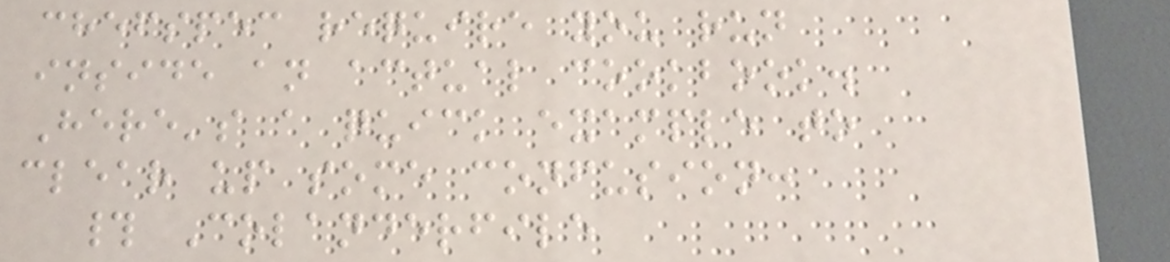chefspec require you run
inside an actual cookbook.
Here's a quick example to
clear up some confusion:
# Colanderfile
